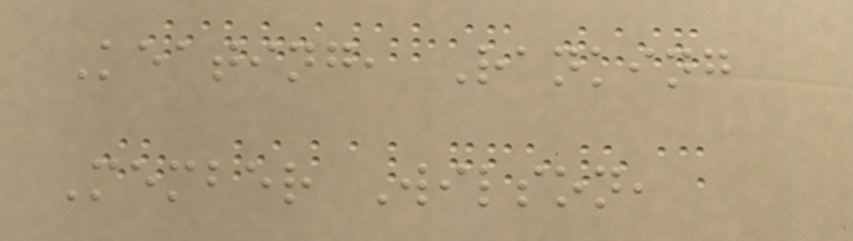Keating, Ranking
Member Wilson,
